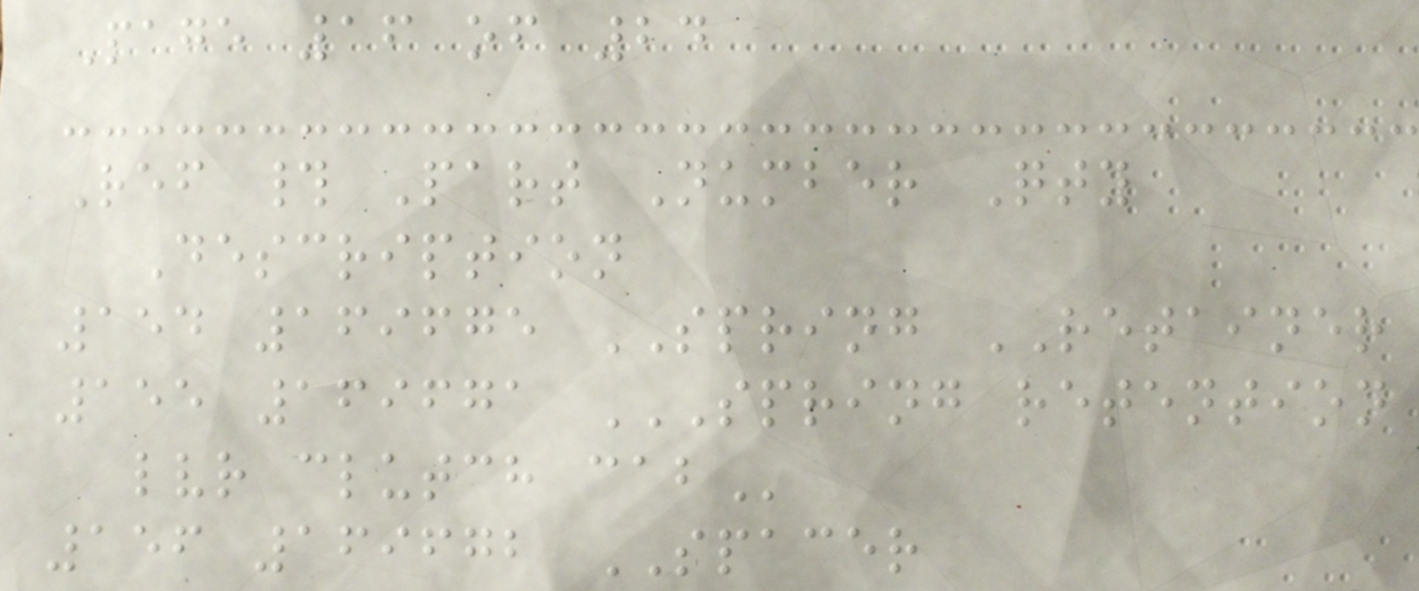Page 16 of 24
Ref # Part Number Qty
Description
154 169675 SPRING RETAINER
155 169671 SPRING RETENTION
LVR CLUTCH CAB
156 169672 SPACER
